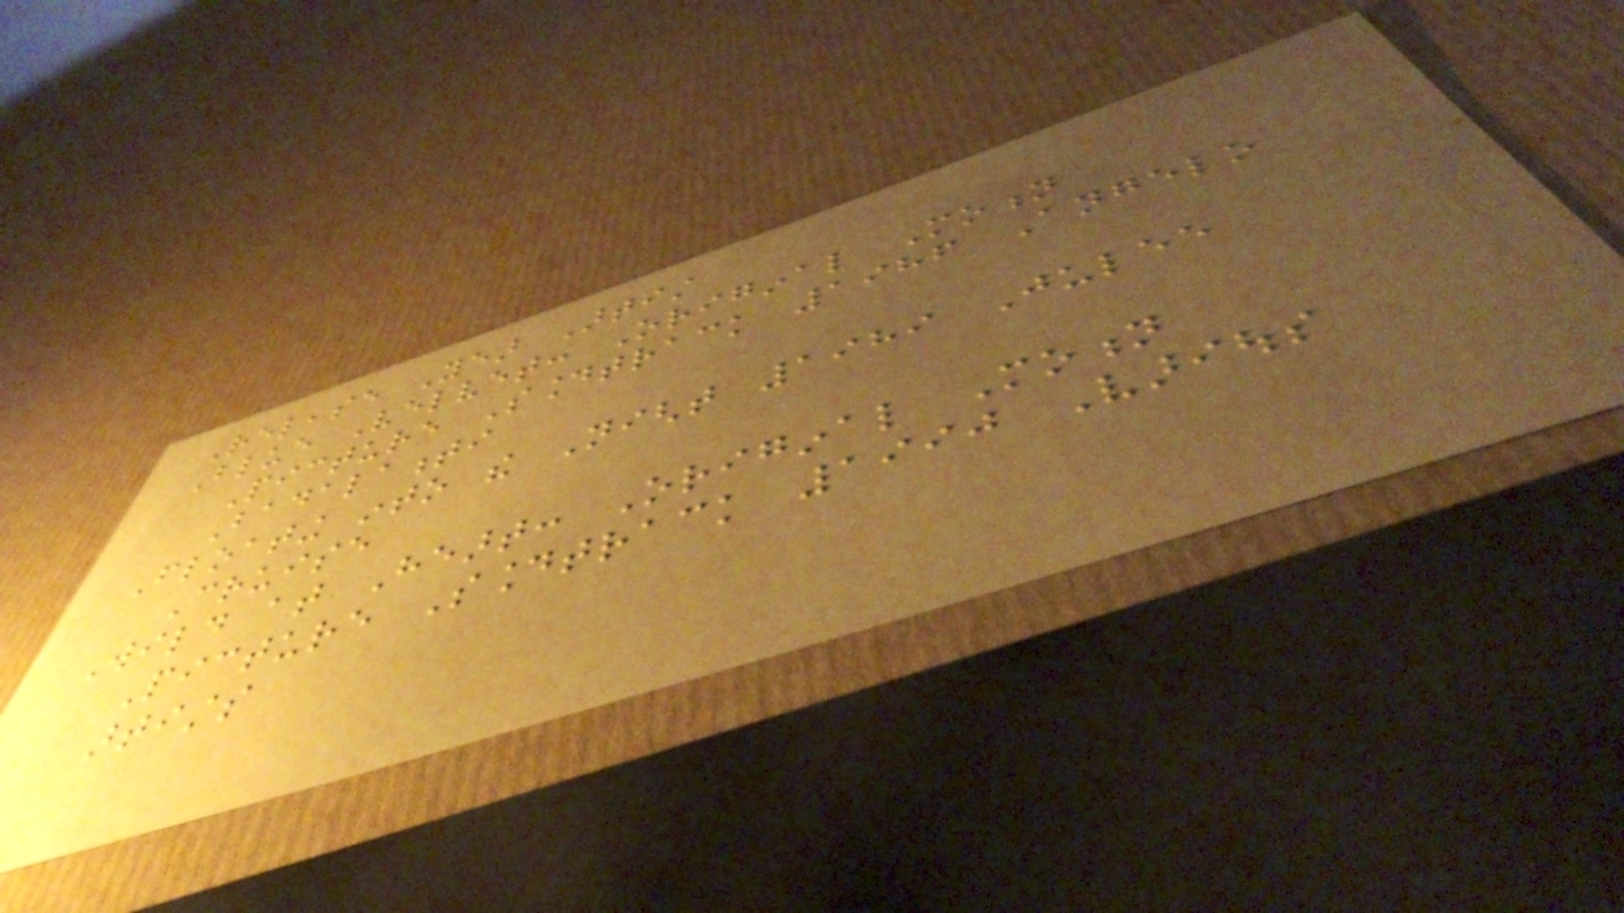Release Year Artist
Blue Velvet: Original Motion
Picture Soundtrack 1986 Angelo
Badalamenti
Floating into the Night 1989 Julee
Cruise
Wild at Heart: Original Motion
Picture Soundtrack 1990 Various
artists
